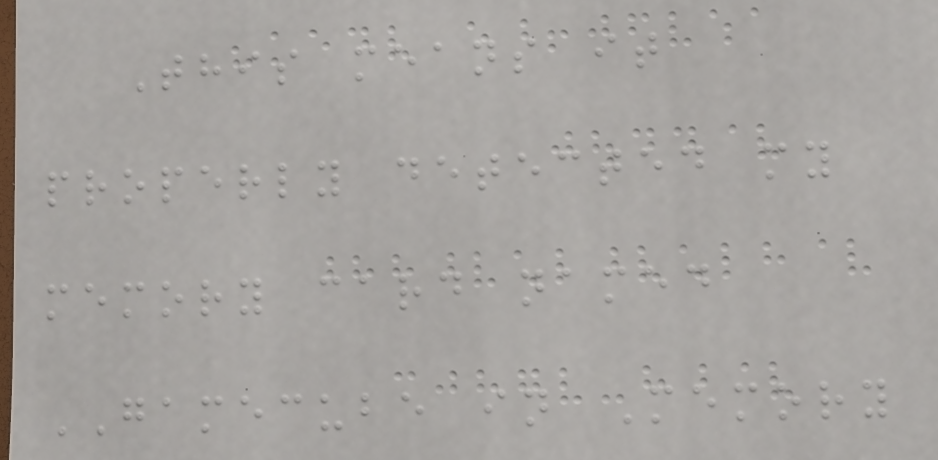This means it
properly detected my
memory card named
GAMECUBE in Memory
